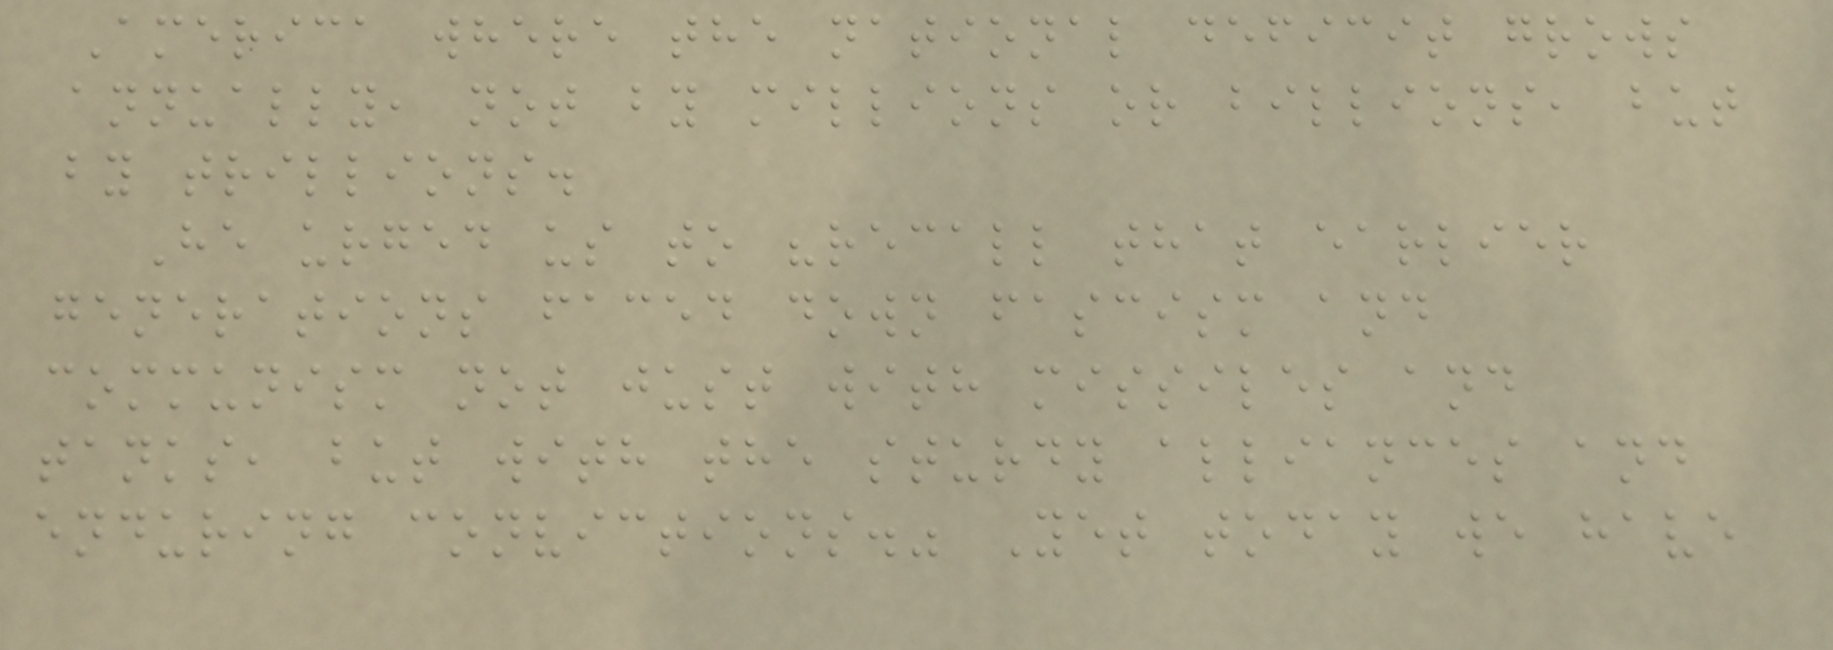America where the national deficit grows
annually, not by millions or billions, but
by trillions.
He urged us to "recall that earlier
generations faced down fascism and
communism not just with missiles and
tanks, but with the sturdy alliances and
enduring convictions." Yet today we have
